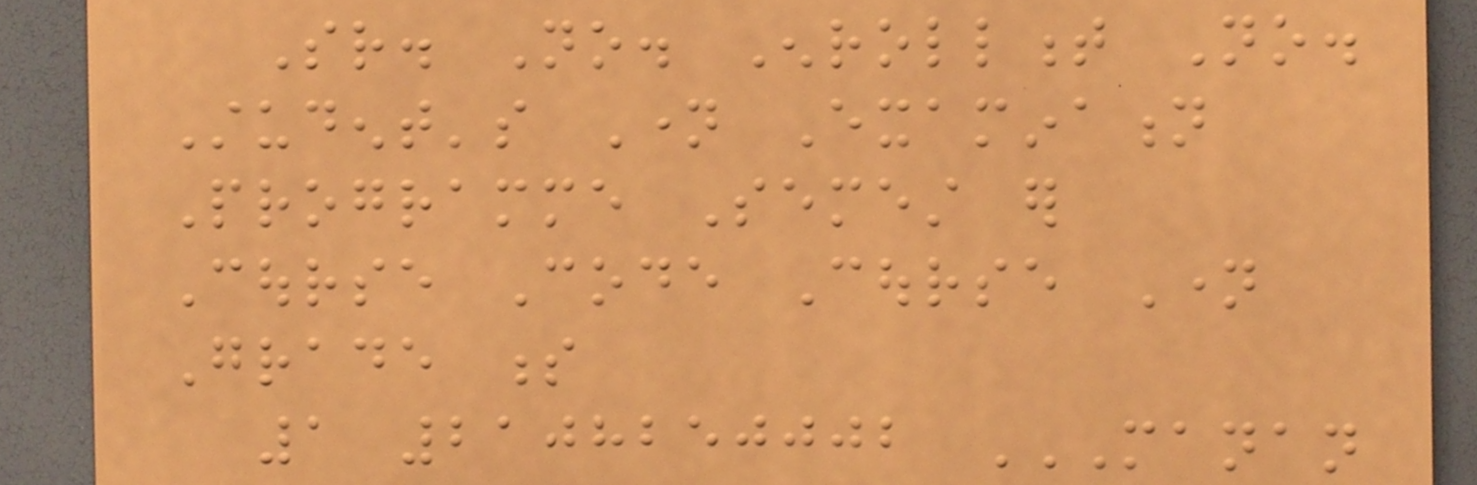Sr. No. Enrollment No.
Student's Name Examination
Programme Semest er
Course Code Course Name
Grade s
1 2108250002 MANAN
